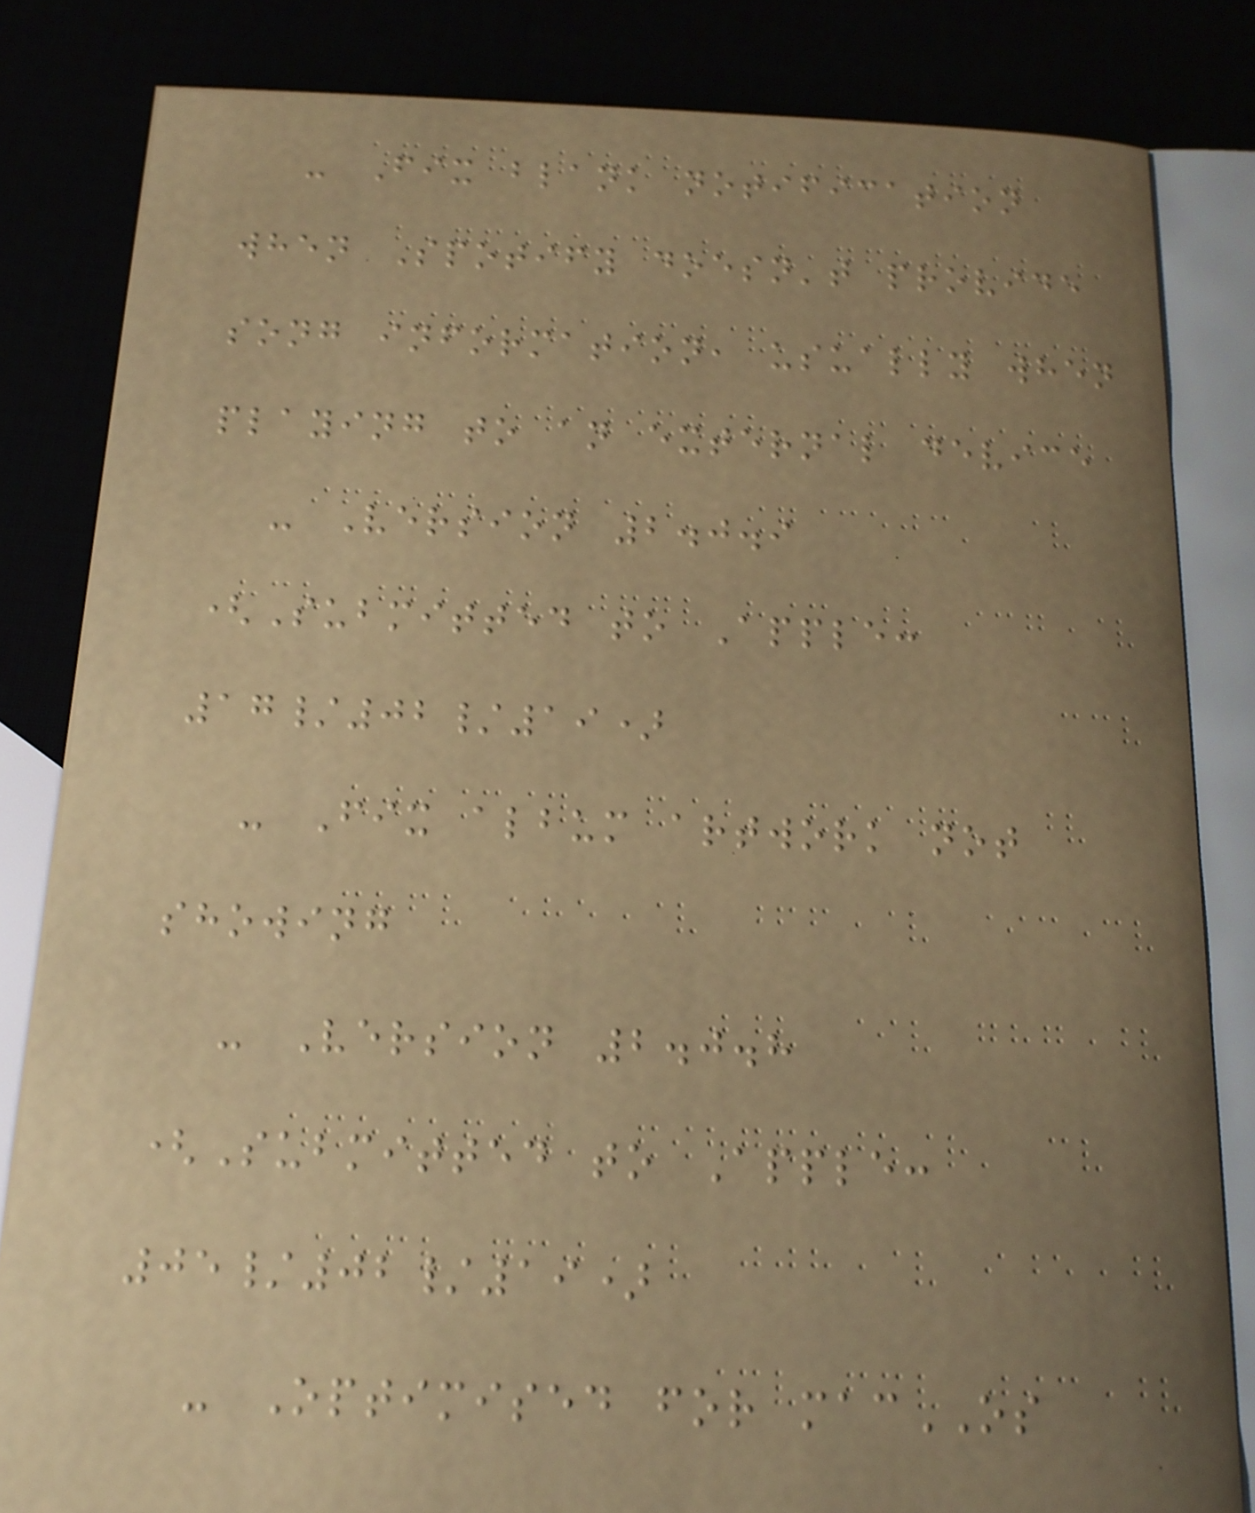- Fix blank notification
when Spotify doesn't provide
song information, usually when
playing to an external device
- Version 2.0.9
(Submitted to Apple:
17/02/19)
- Fix album artwork not
showing
- Version 2.0.8
(Submitted to Apple:
05/02/19)
- Optimised for macOS
